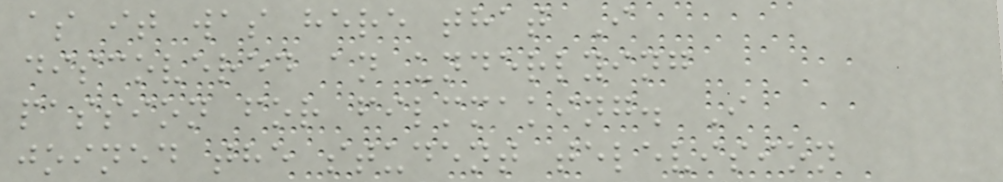as it was here that I
discovered an underlying
passion for filmmaking. I
joined the student television
